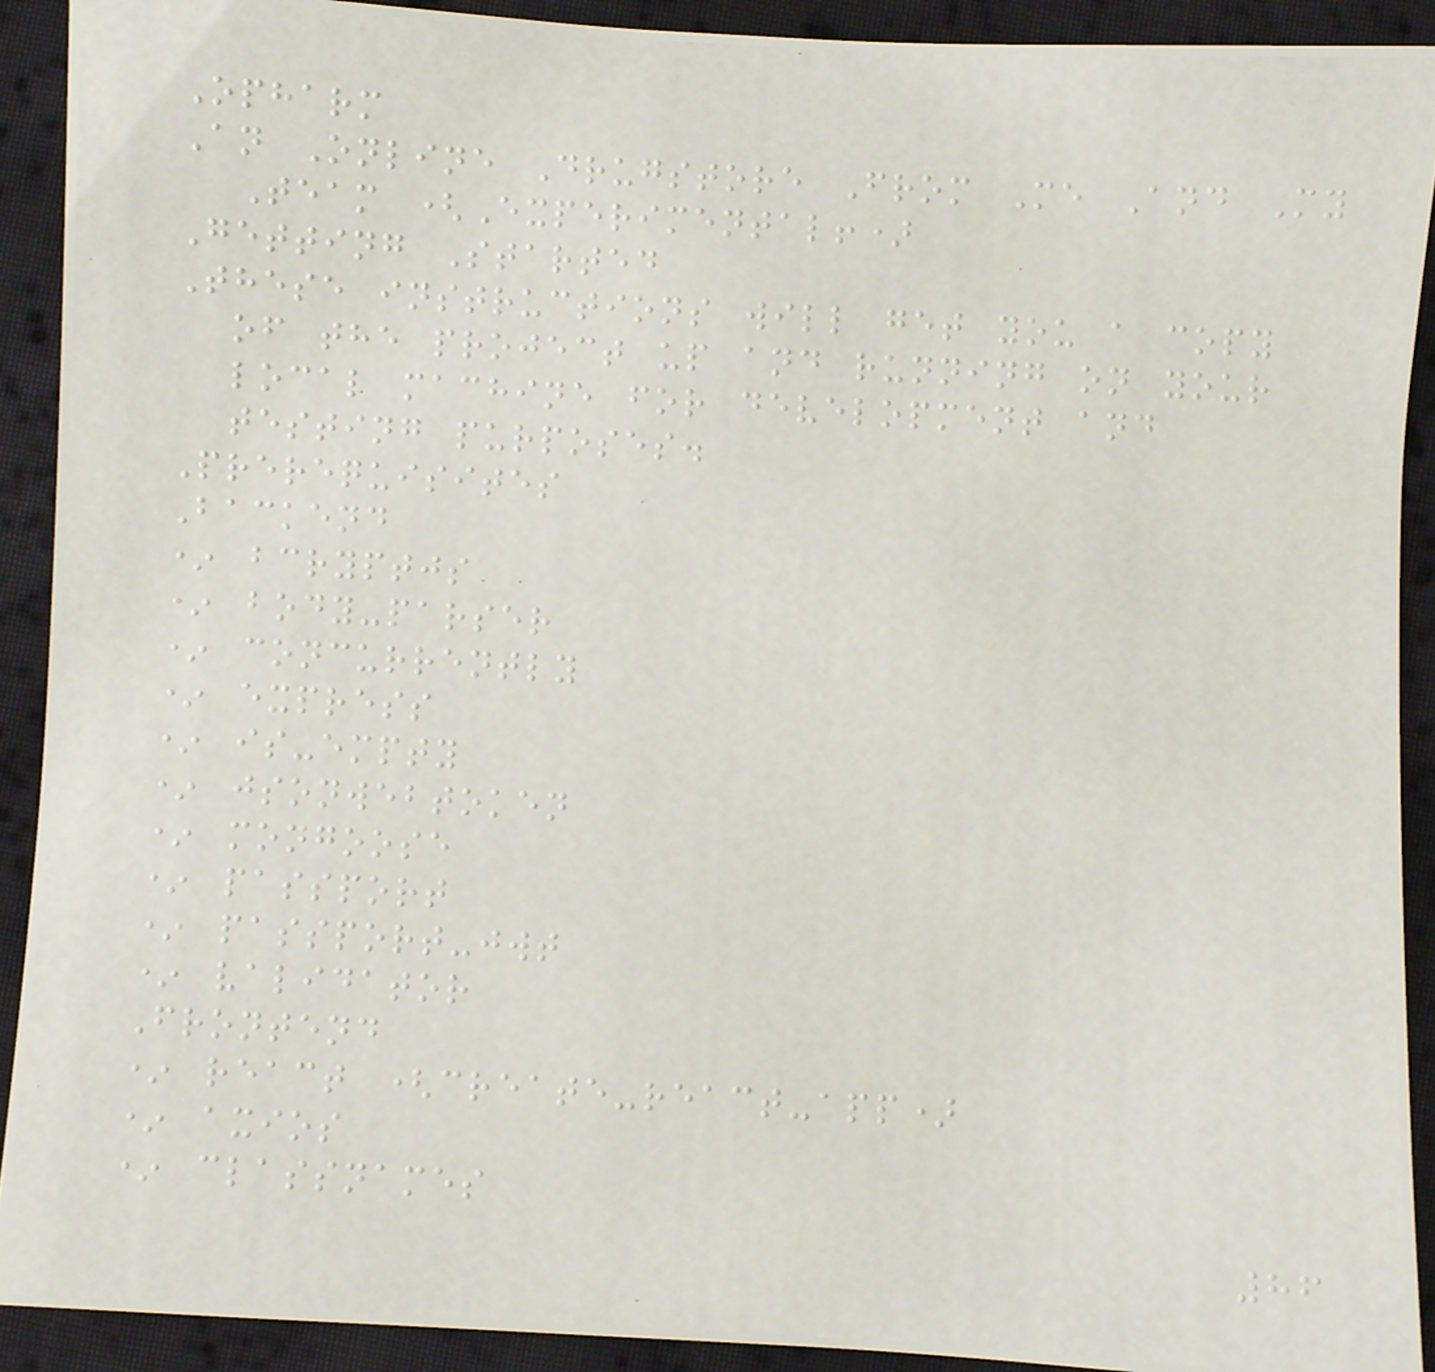Opharm
An Online Drugstore From Me And My
Team (Experimental!)
Getting Started
These instructions will get you a copy
of the project up and running on your
local machine for development and
testing purposes.
Prerequisites
Backend
* bcryptjs
* body-parser
* concurrently
* express
* is-empty
* jsonwebtoken
* mongoose
* passport
* passport-jwt
* validator
Frontend
* react (create-react-app)
* axios
* classnames
86
